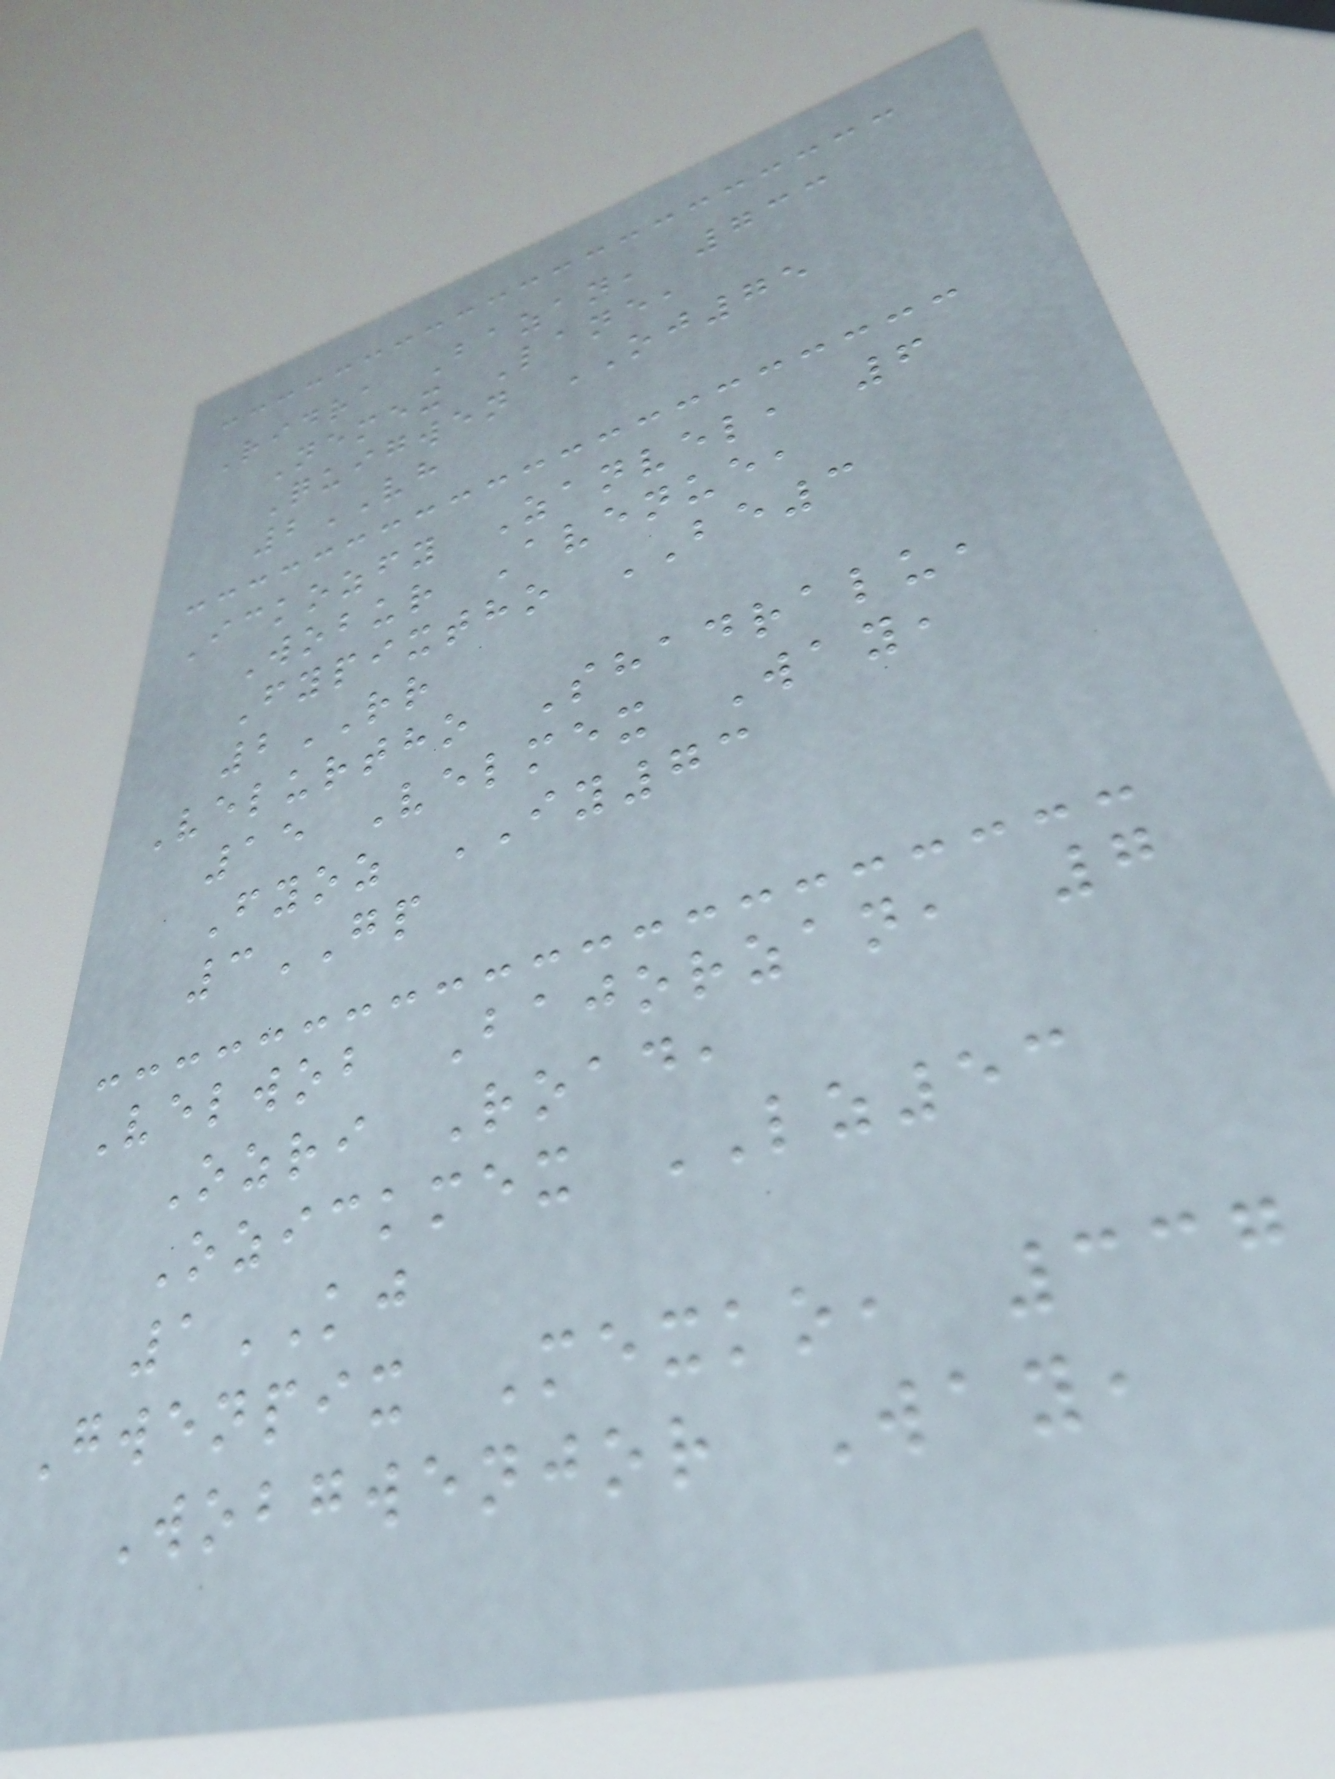Ridra Bazan, 733
Nemex Lane,
Quigwen OJ75
2VH
Ickozfy Zanvel, 6
Wobur Avenue,
Fypixtho BE3
2RR
Velurtho Shadralu,
15 Velmex Way,
Fyoz IY73
3GP
Velwob Bajorzan, 7
Ozri Road,
Ozickmex LZ53
1KJ
Gwenpix Mexko, 337
Wobgwenjor Way,
